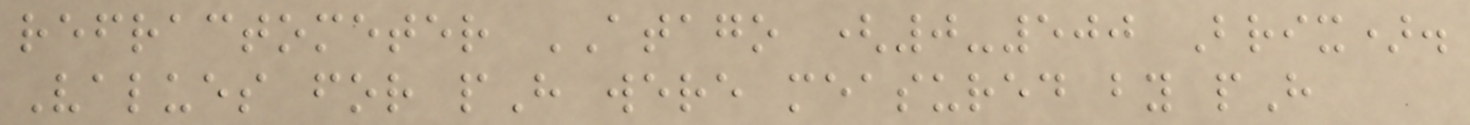refractometer ATAGO (0-500 Brix).
Values for pH were measured by pH
